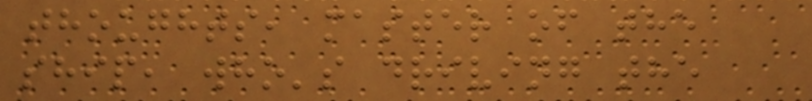thoughts, master of the
ship, who's driving the
